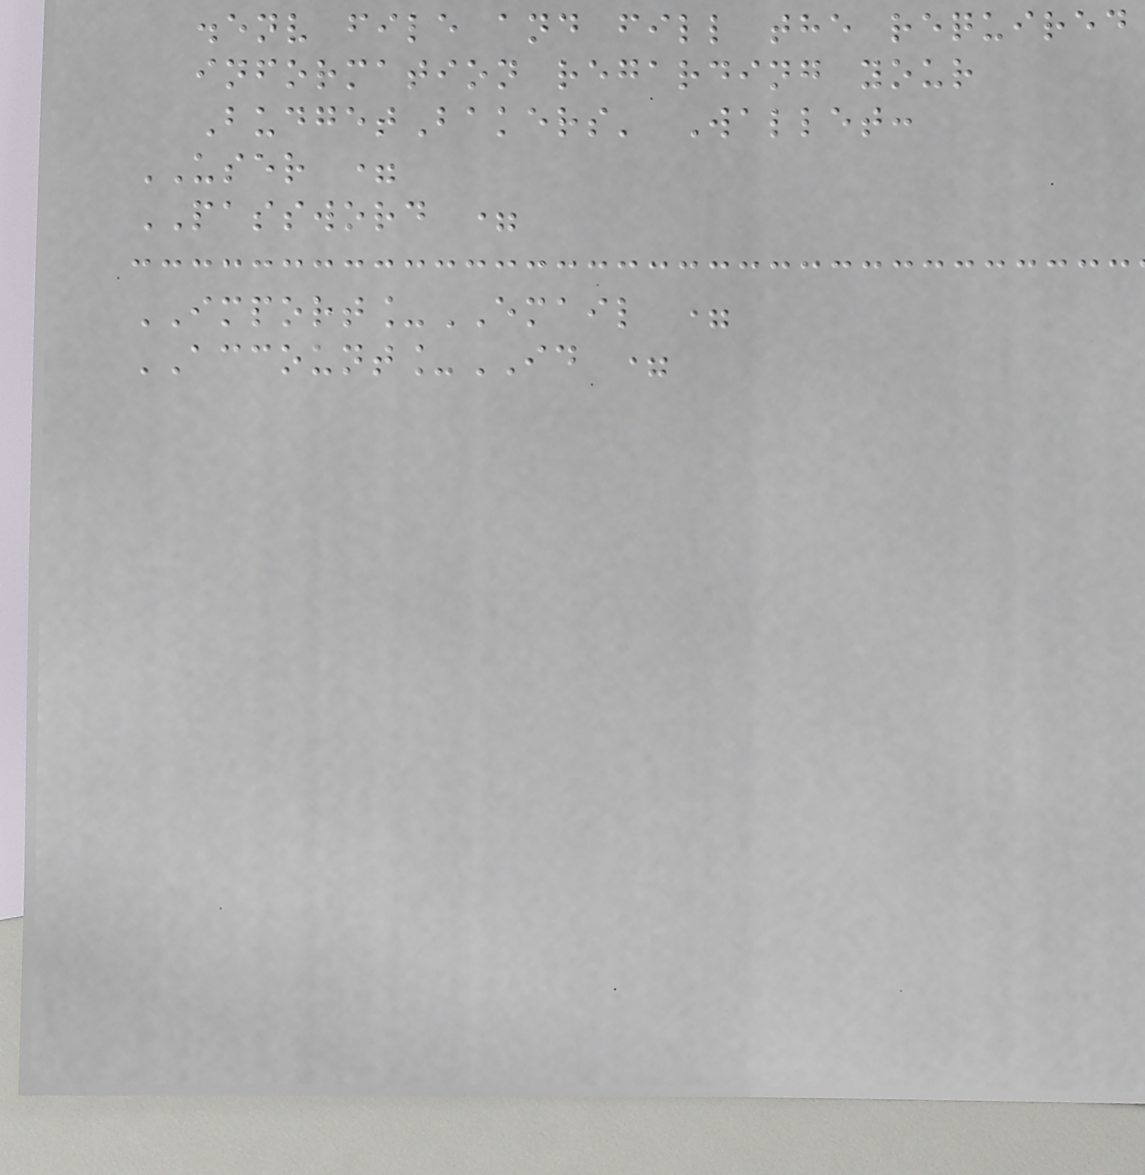.env file and fill the required
information regarding your
BudgetBakers' Wallet:
USER =
PASSWORD =
IMPORT_EMAIL =
ACCOUNT_ID =
